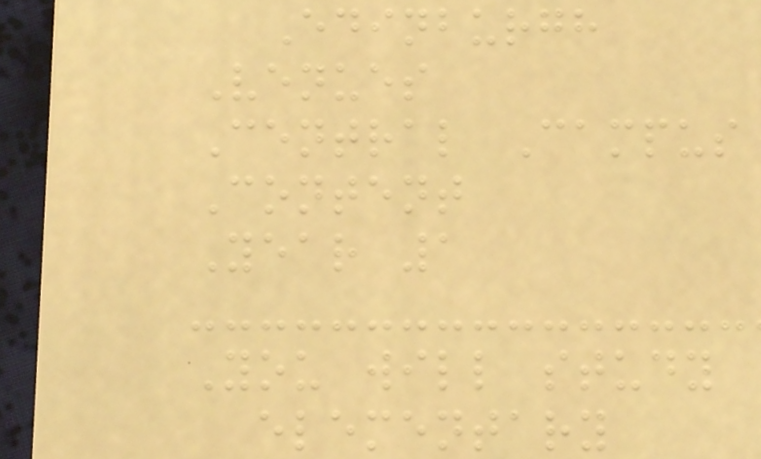Edinburgh
Venues
Central Campus
Content
Year 1
You will study
elementary
